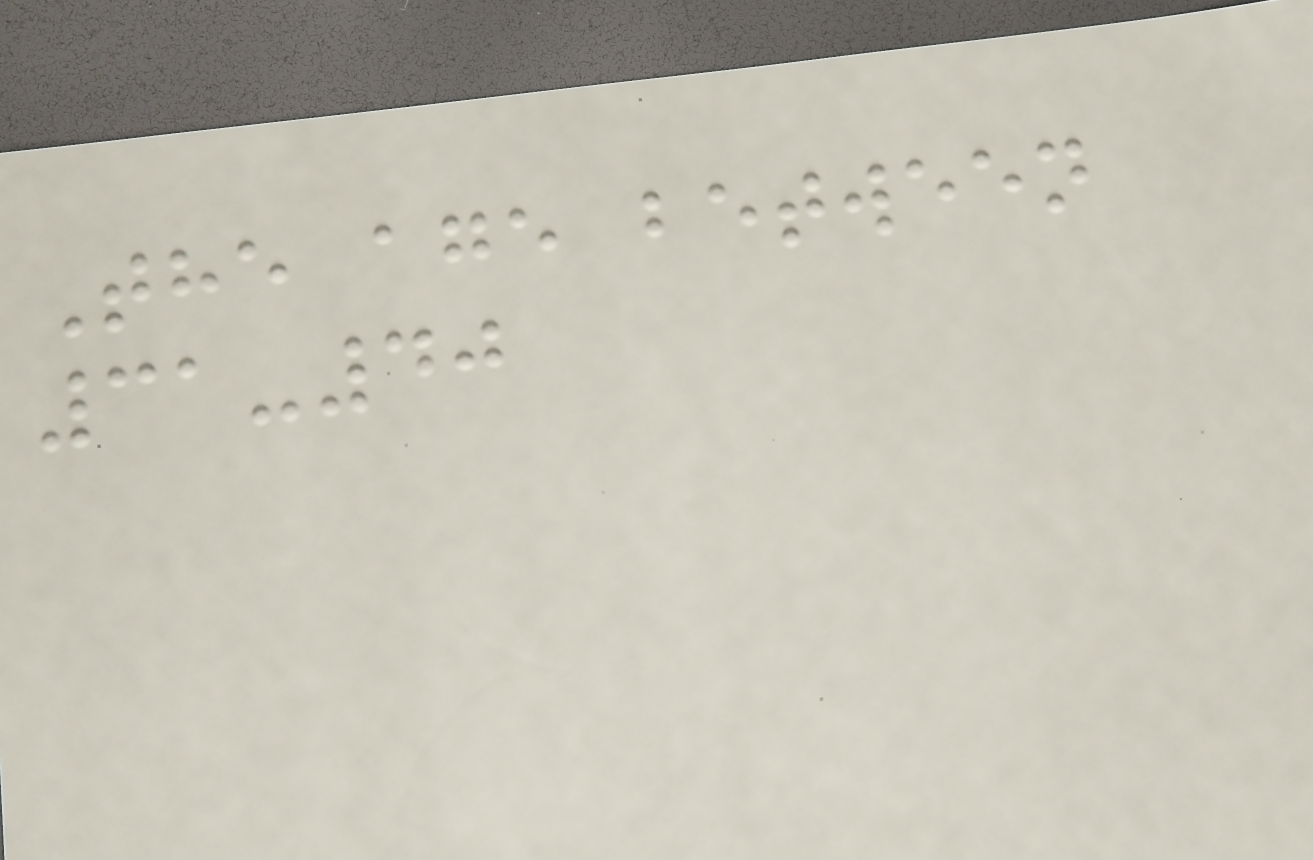The age between
31-40
